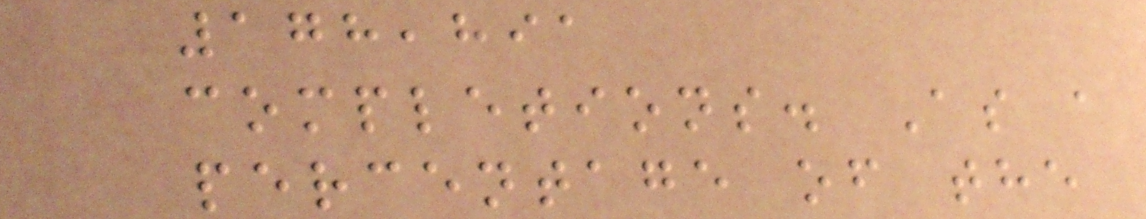178,891
completions. As a
percentage of the
